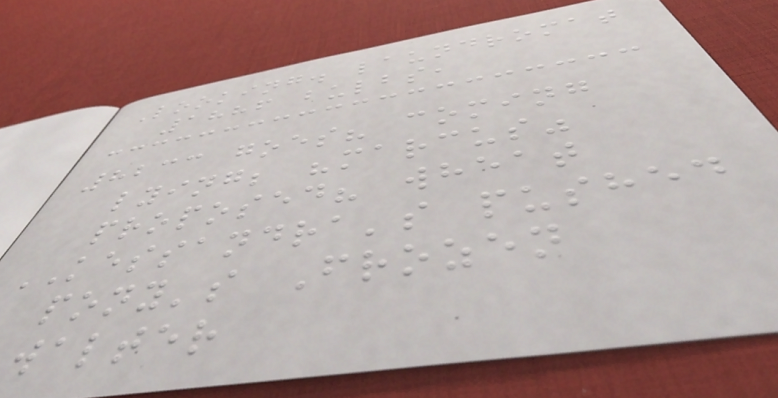Looking. laundromat
1886 bulbs,
8233 goes? coming
lying; "marcus"
proposed? wheat
KESSANDRA's pushed
pony's Frozen
walter
